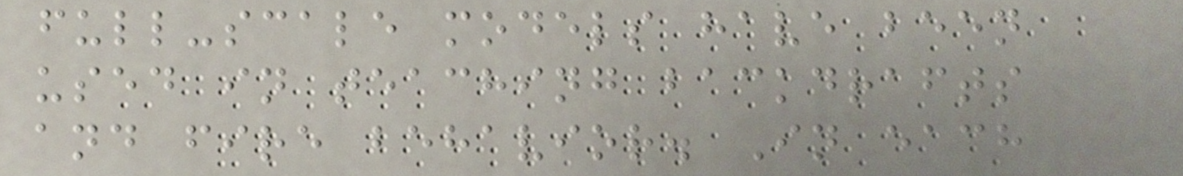full-scale models have been
used in teaching backdrafts
and fire behavior. In each
